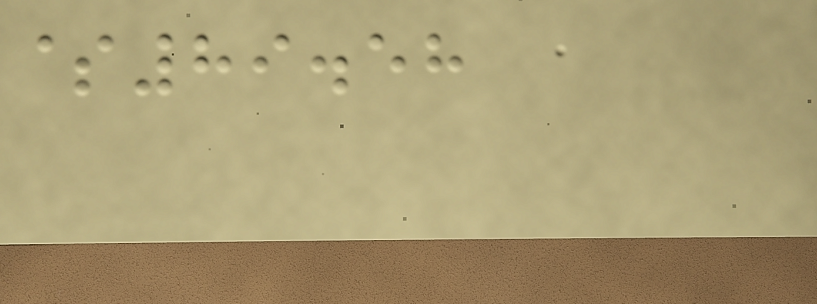$89.58
